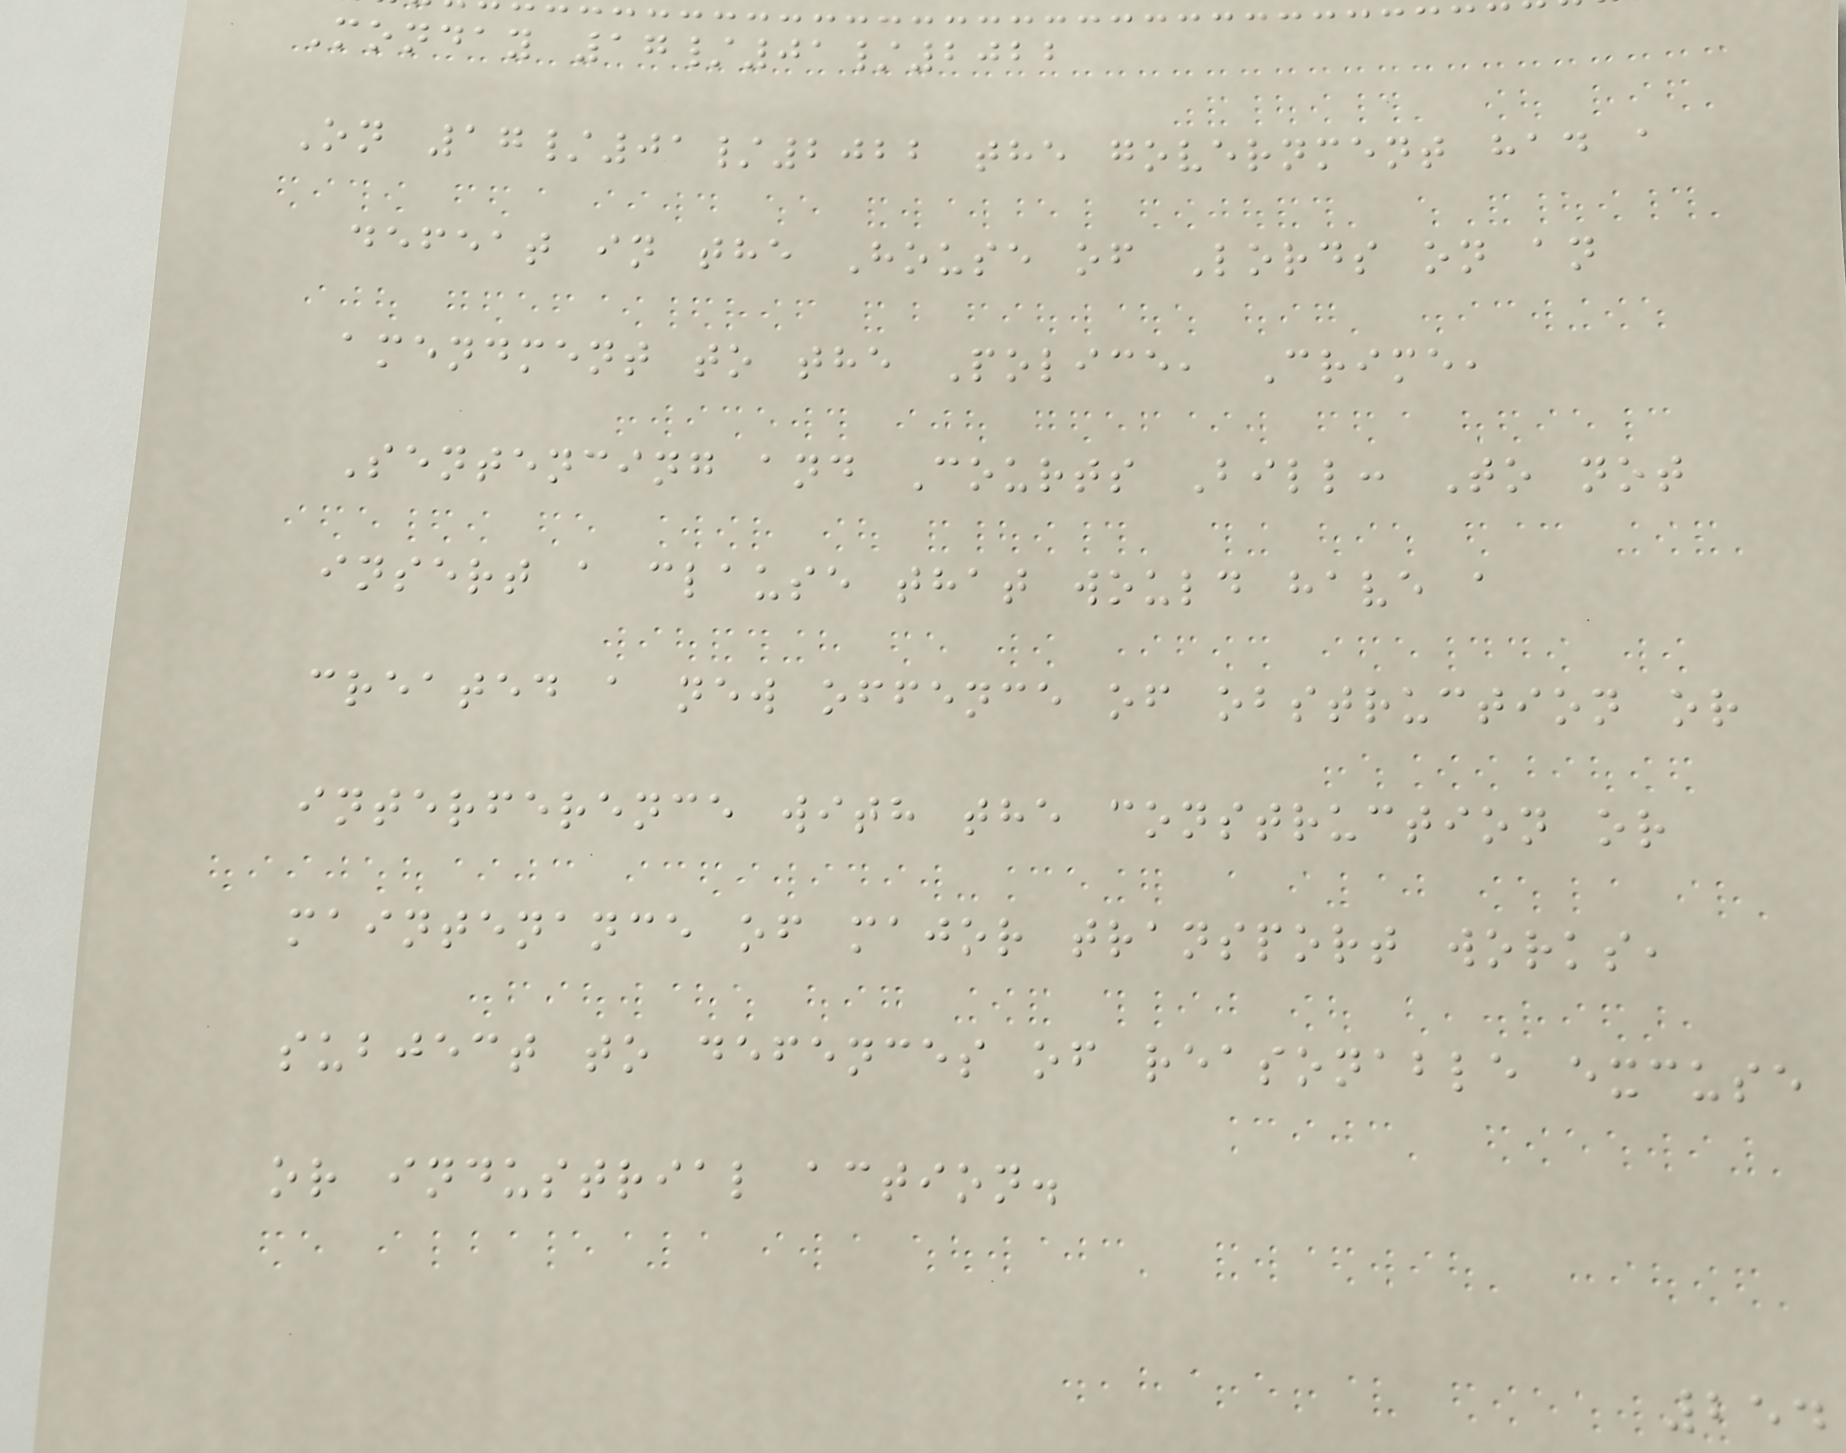Monday 17/01/2022
On 17/01/2022 the government had a
defeat in the House of Lords on an
amendment to the Police, Crime,
Sentencing and Courts Bill: To not
insert a clause that would have a
created a new offence of obstruction or
interference with the construction or
maintenance of major transport works,
subject to defences of reasonable excuse
or industrial action.
254
